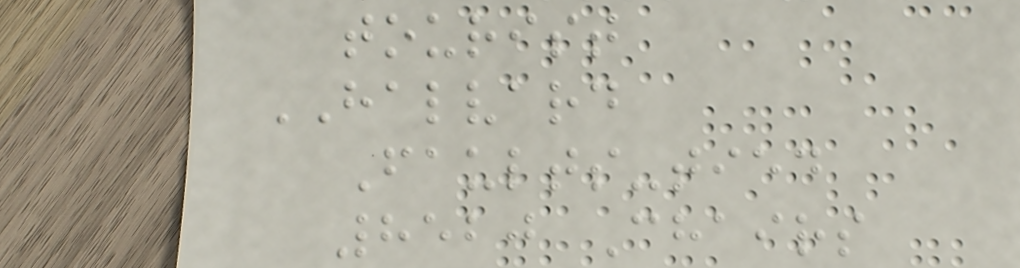tourist
HALVARD
Faults-tied
8520 Chairs
